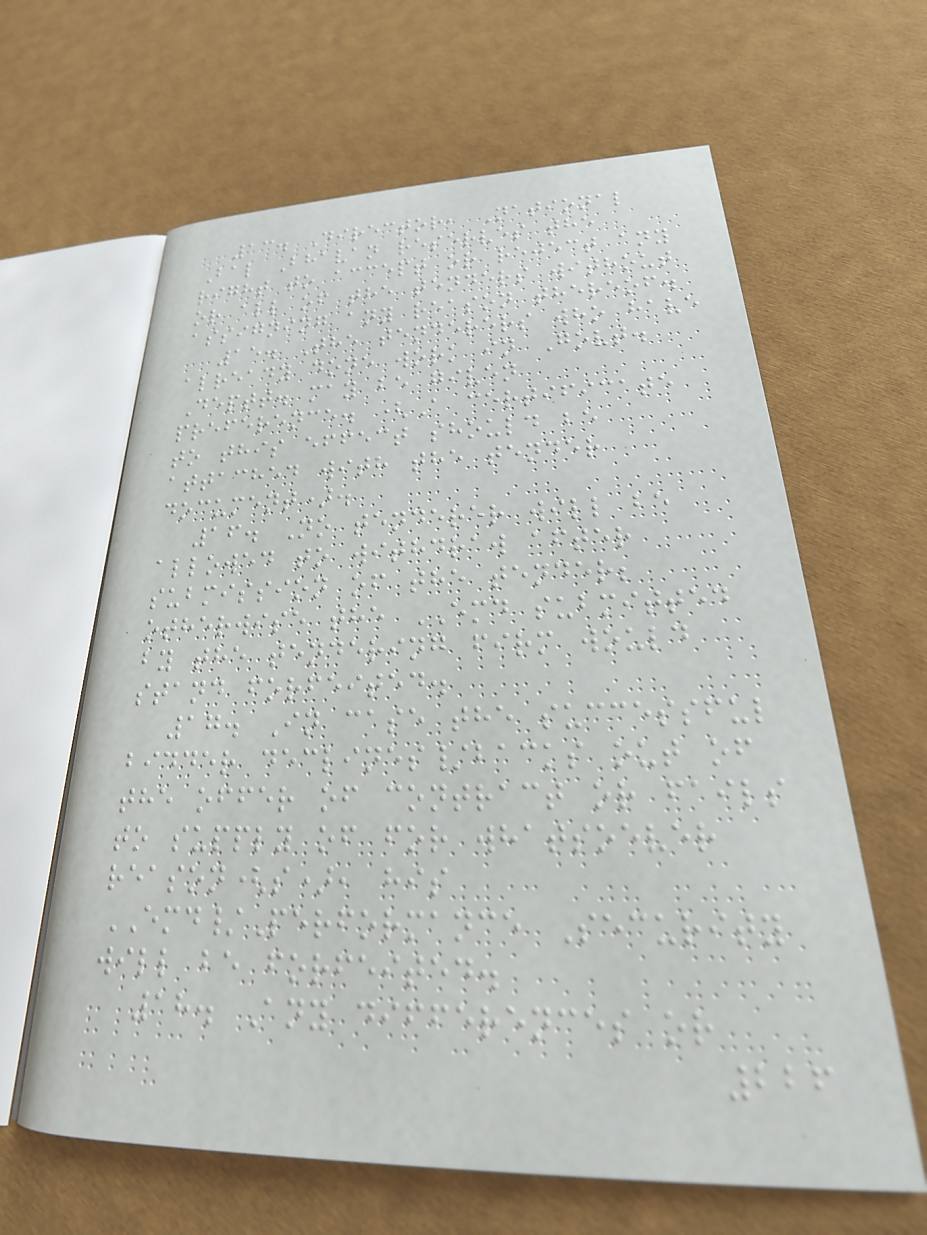13. Director, National
Bal Bhavan reserves the
right to accept or reject any
or all of the tenders without
assigning any reason thereof.
15. The tenderers who have
already done work in Govt.
Deptt. may be given
preference. (A certificate
to this effect should be
attached with the tender
document).
16. No tenderer will be
allowed to withdraw after
submission of the tender;
otherwise the EMD submitted
by the tendering firm would
stand forfeited.
17. In case the successful
bidder declines/backs out of
the offer of contract or fails
to supply of for whatsoever
reason(s), his
EMD/Performance Security
will be forfeited.
18. Any differences or
226
